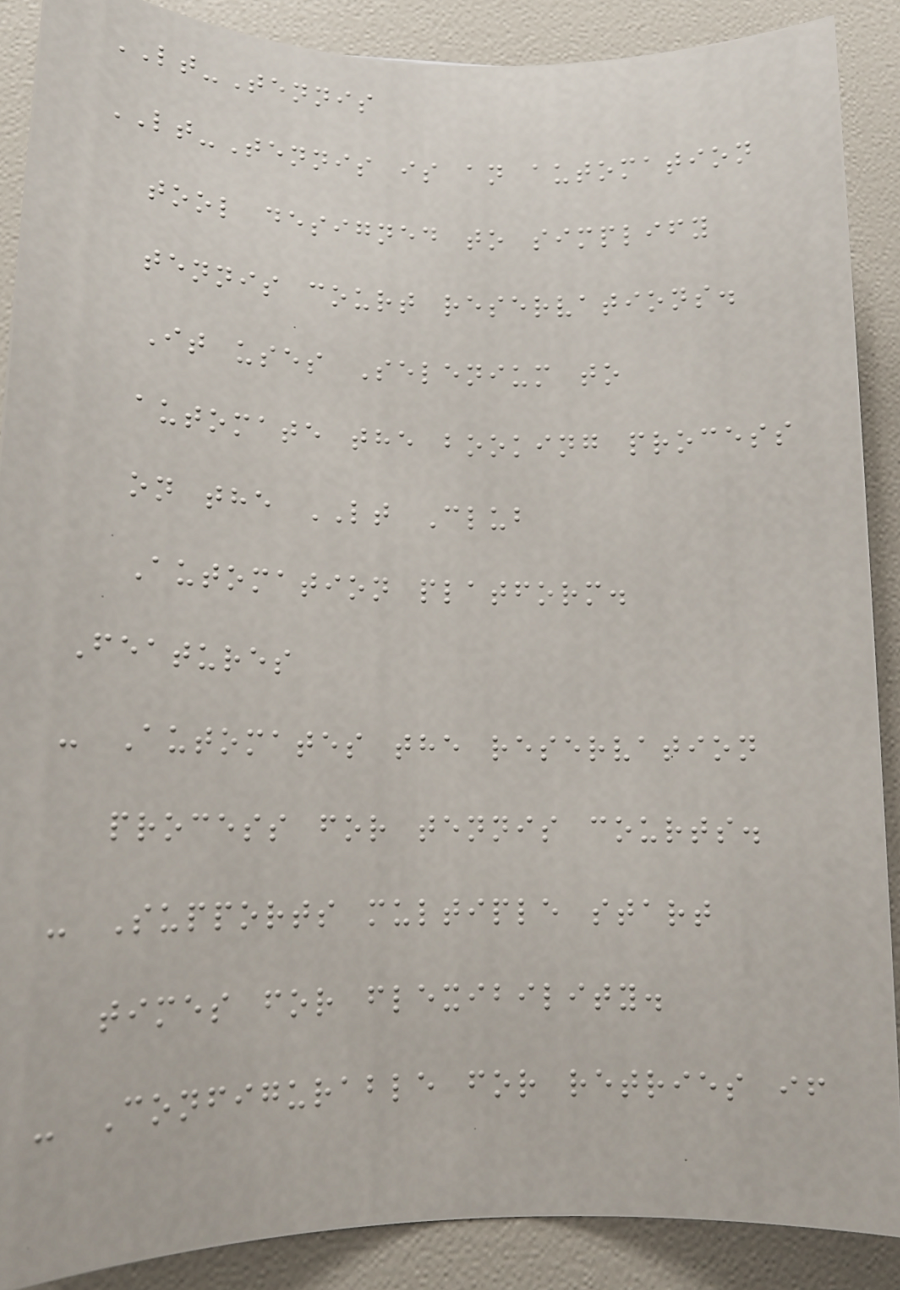LT-Tennis
LT-Tennis is an automation
tool designed to simplify
tennis court reservations.
It uses Selenium to
automate the booking process
on the LT Club
Automation platform.
Features
- Automates the reservation
process for tennis courts.
- Supports multiple start
times for flexibility.
- Configurable for retries if
